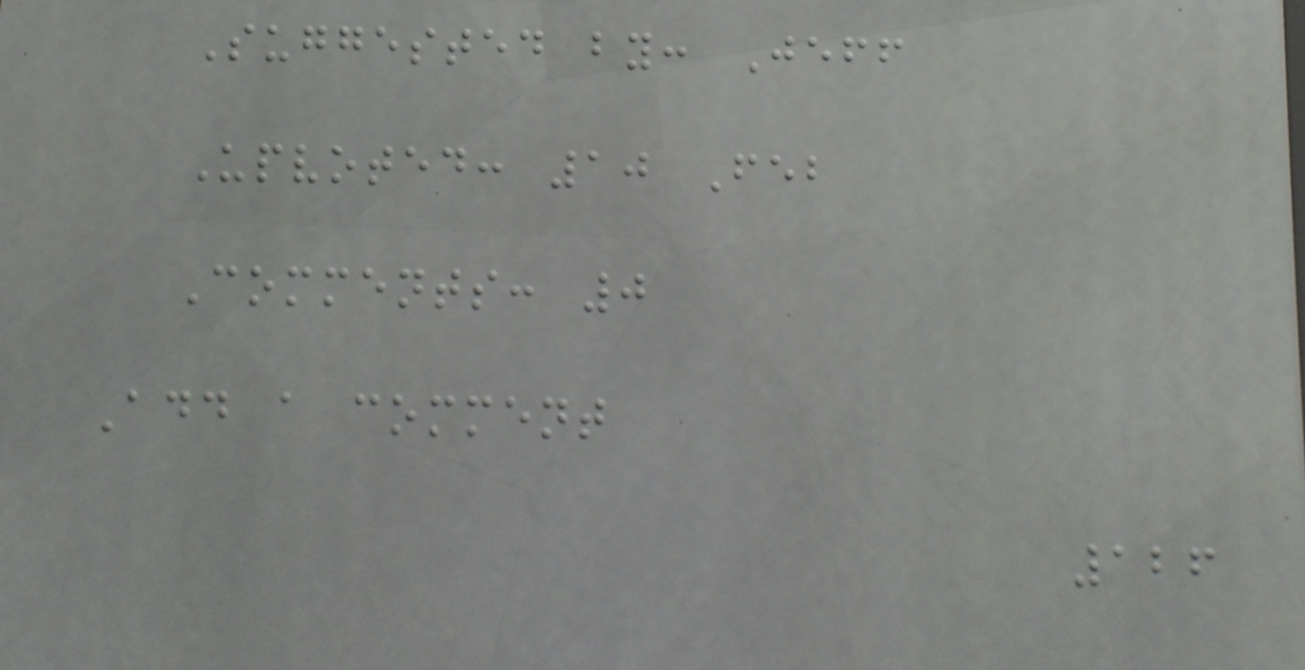Suggested by: Jeff
Upvoted: 10 Feb
Comments: 0
Add a comment
126
